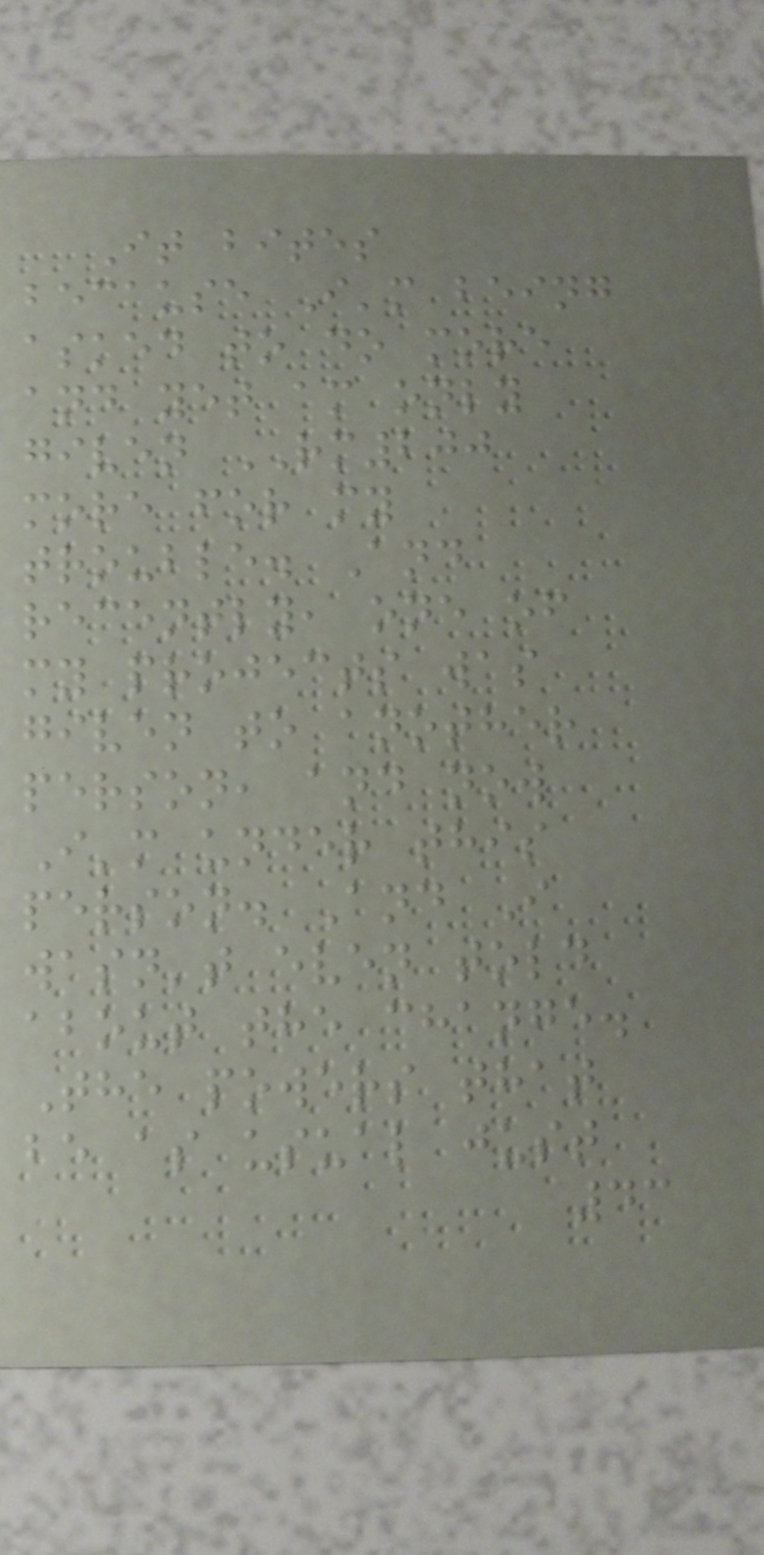It bites
because I'm being
asked to do more
and yet am only
given RM200
more for my
trouble. And
recently, one of
my projects was
given to another
person, and now
I'm under this
person. And I
wasn't even told
about the change.
The powers that
be as usual just
43
